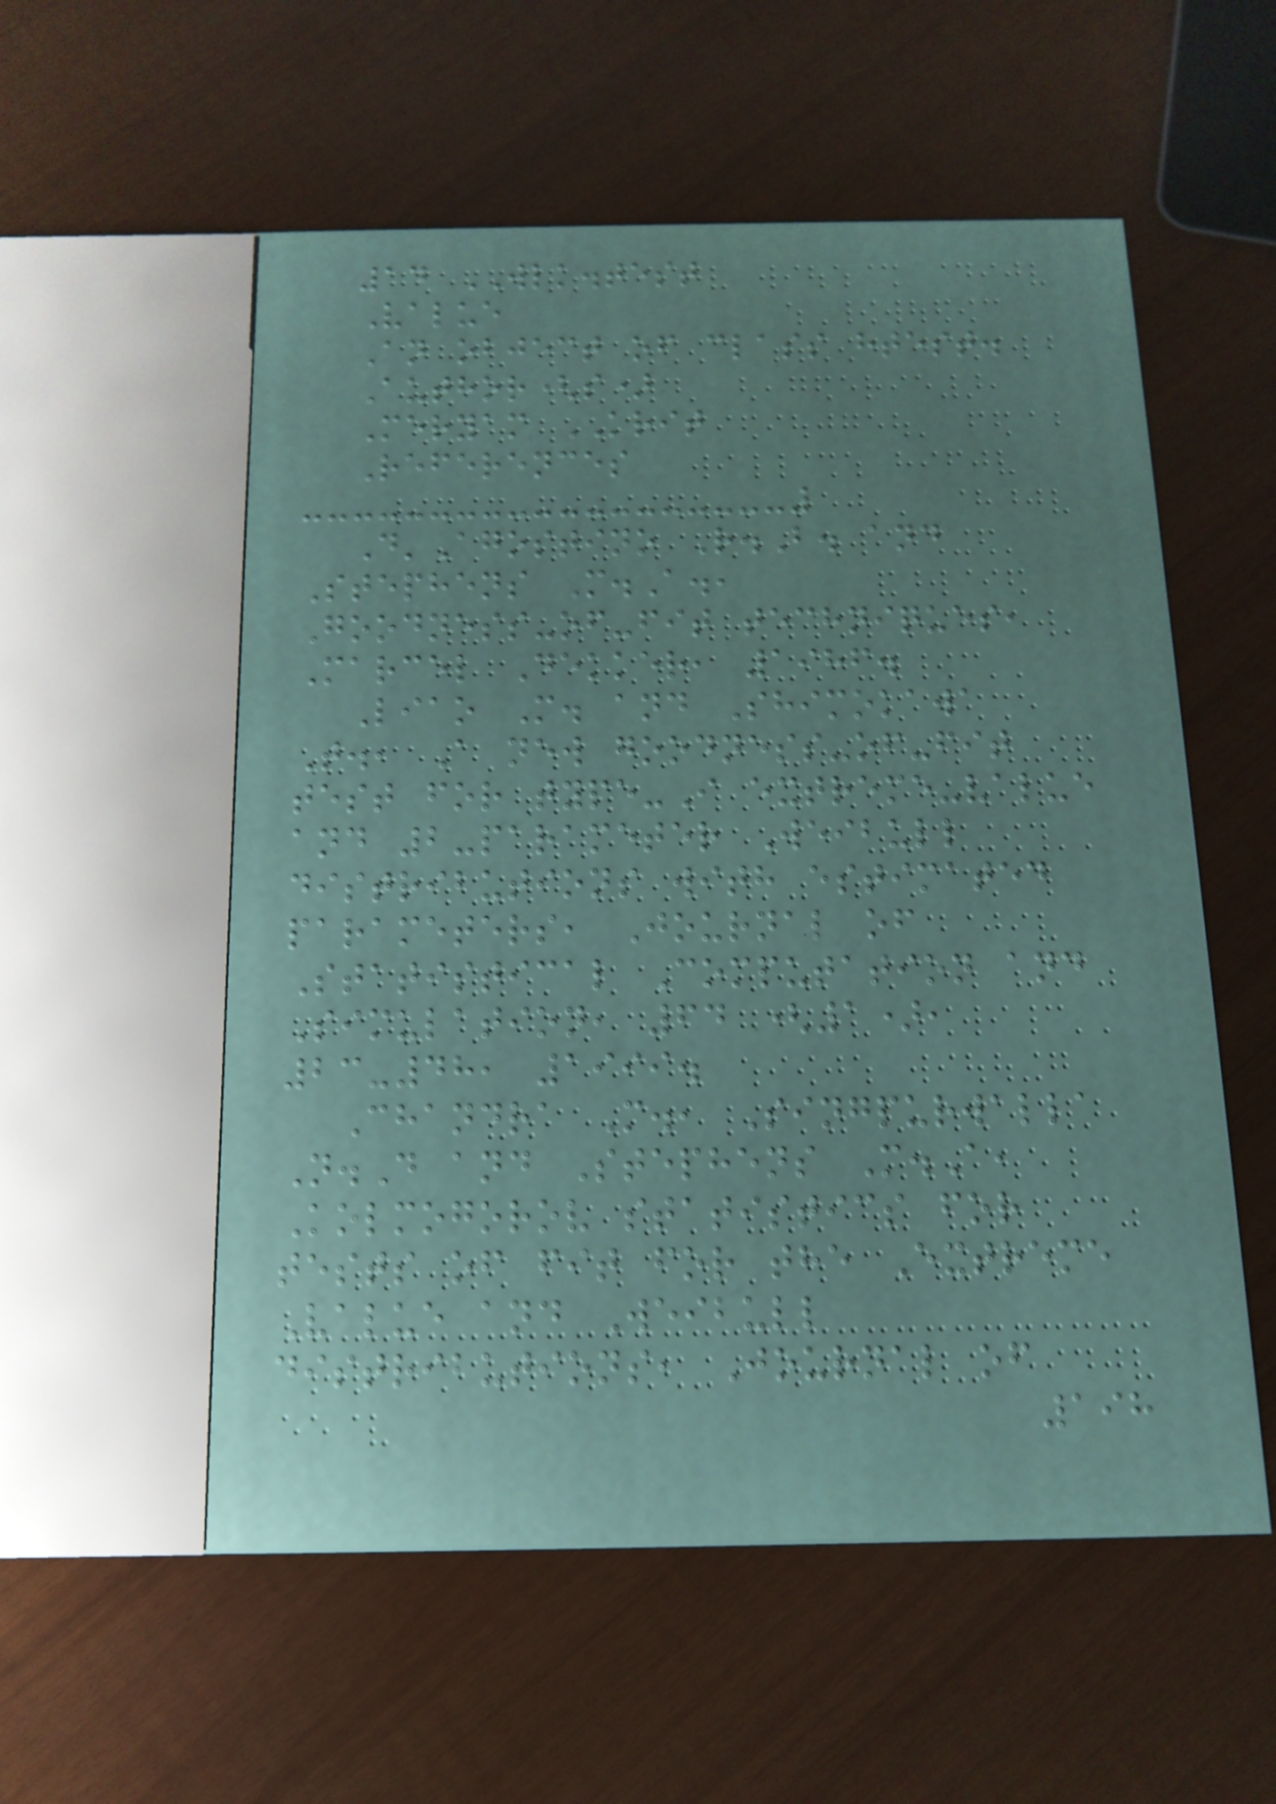14 WLK.test
Value
An object of class htest.
Author(s)
Meryam KRIT
References
D'Agostino R.B. and
Stephens M.A.,
Goodness-of-fit techniques,
Marcel Dekker, 1986.
Liao M. and Shimokawa
T., A new goodness-of-fit
test for type-I extreme-value
and 2-parameter Weibull
distributions with estimated
parameters, Journal of
Statistical Computation and
Simulation, 64 (1),
23-48, 1999.
Chandra M., Singpurwalla
N.D and Stephens M.A,
Kolmogorov statistics for
tests of fit for the Extreme
Value and Weibull
distributions, Journal of
198
